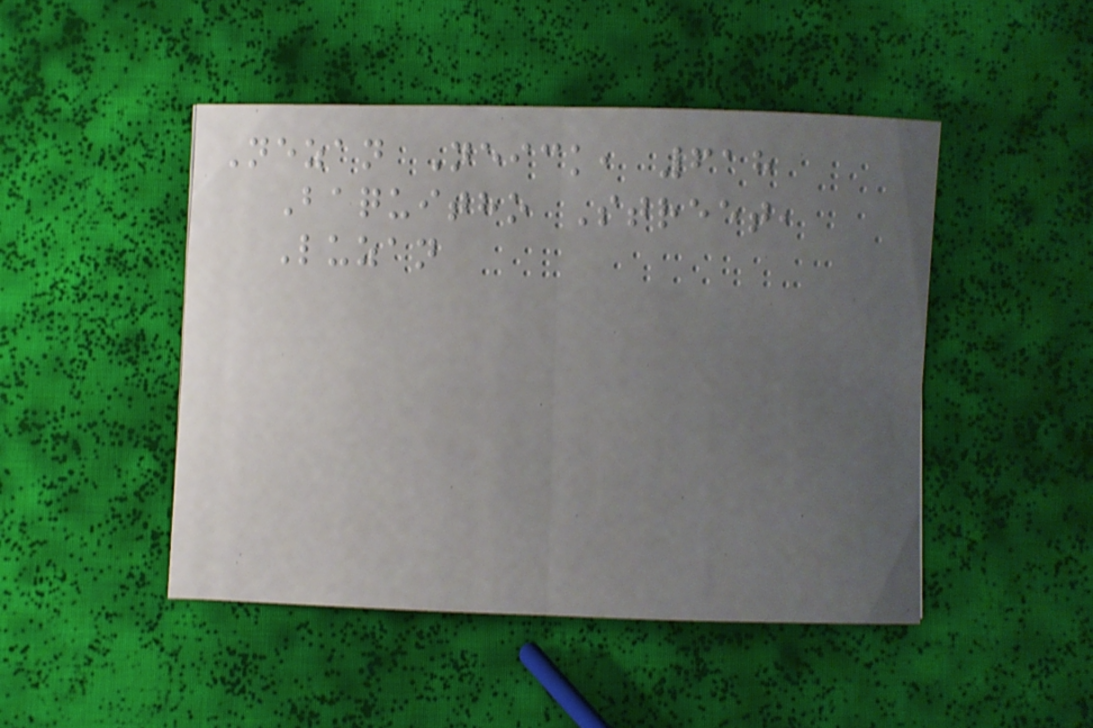Nezan Neick, 618
Baquitho Street,
Luzan
